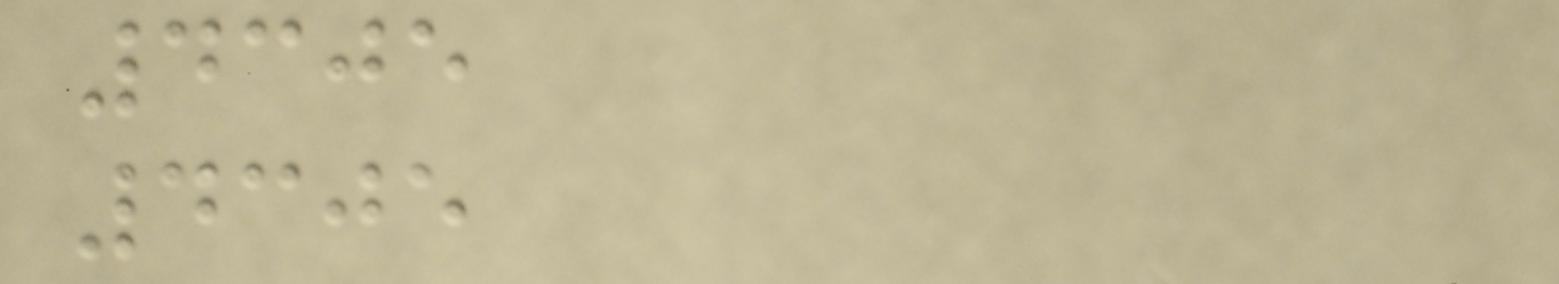4305
4305
